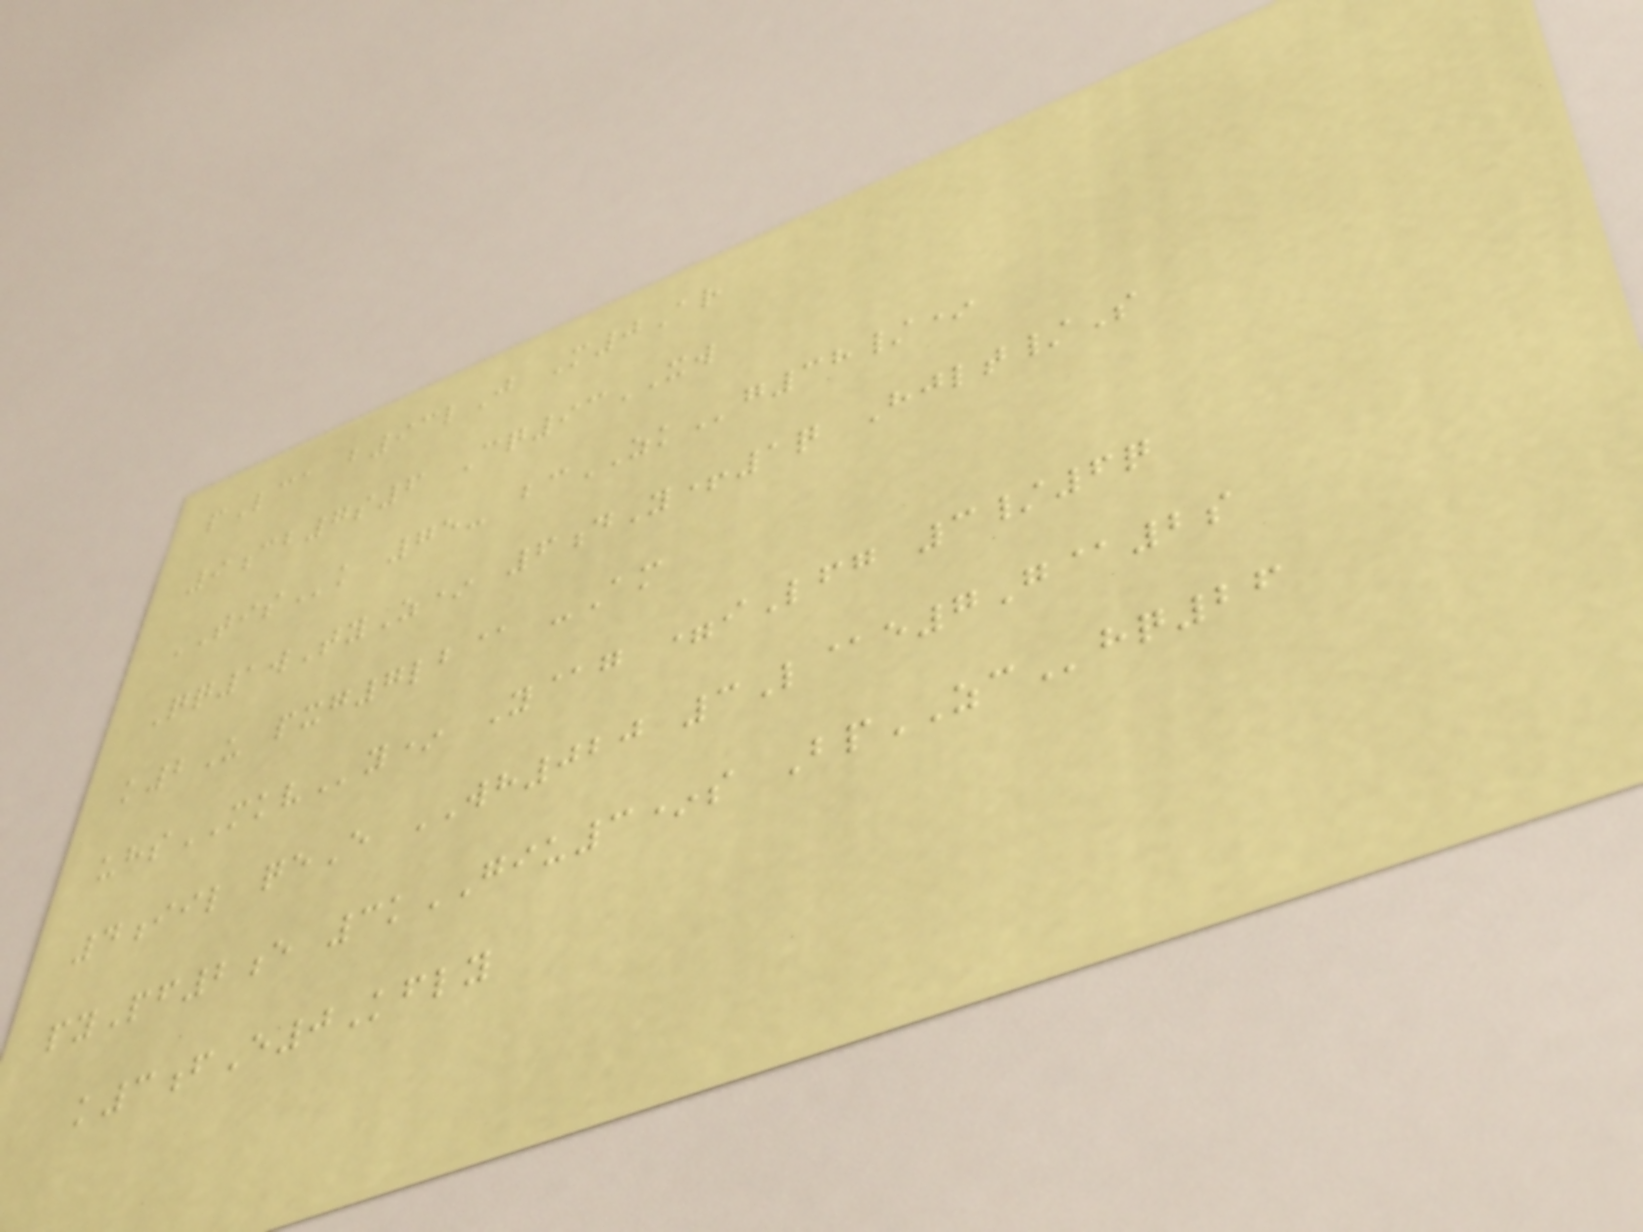pLca b93lJ M0Ar
9cb7s6 Cq93XW
TISk 75- bcZKg38/*
Qq1wTyZ* 6dY+1q Hjlt/S
k2U pxg7lb@ -Am
uhsMKVy* Y@g =iLfg 3/6q
4iil qeE WH020 3L@e7G@2s
pyPf2e 3kGIU3*s BpZChq26
k3fE0Kfly
